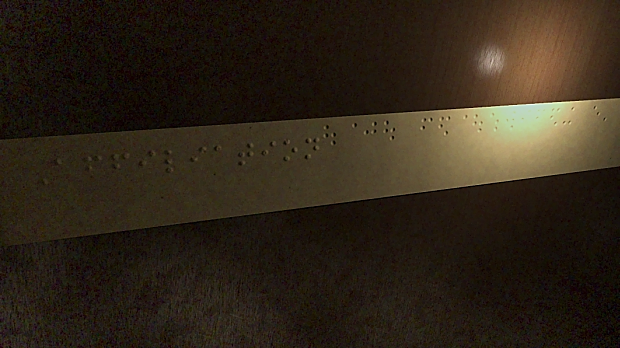Affiliation
